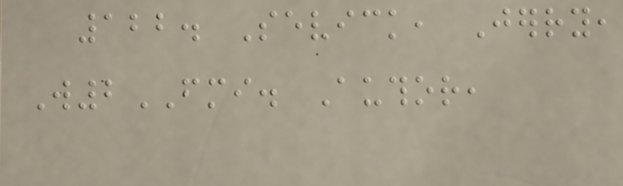122. Sevick, Jerry,
W2FMI. Author,
